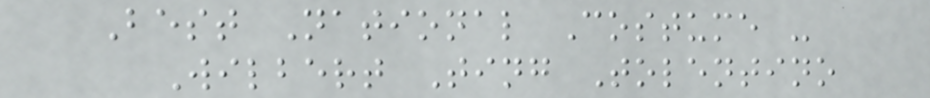Best National Costume -
Wilbert Ting Tolentino
